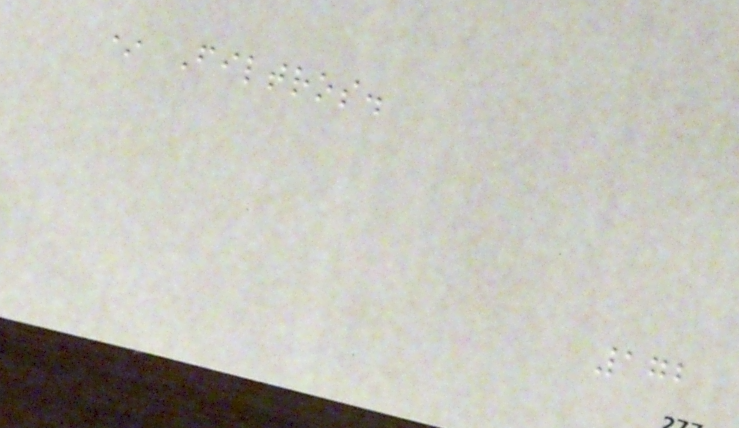* Filtros.
172
